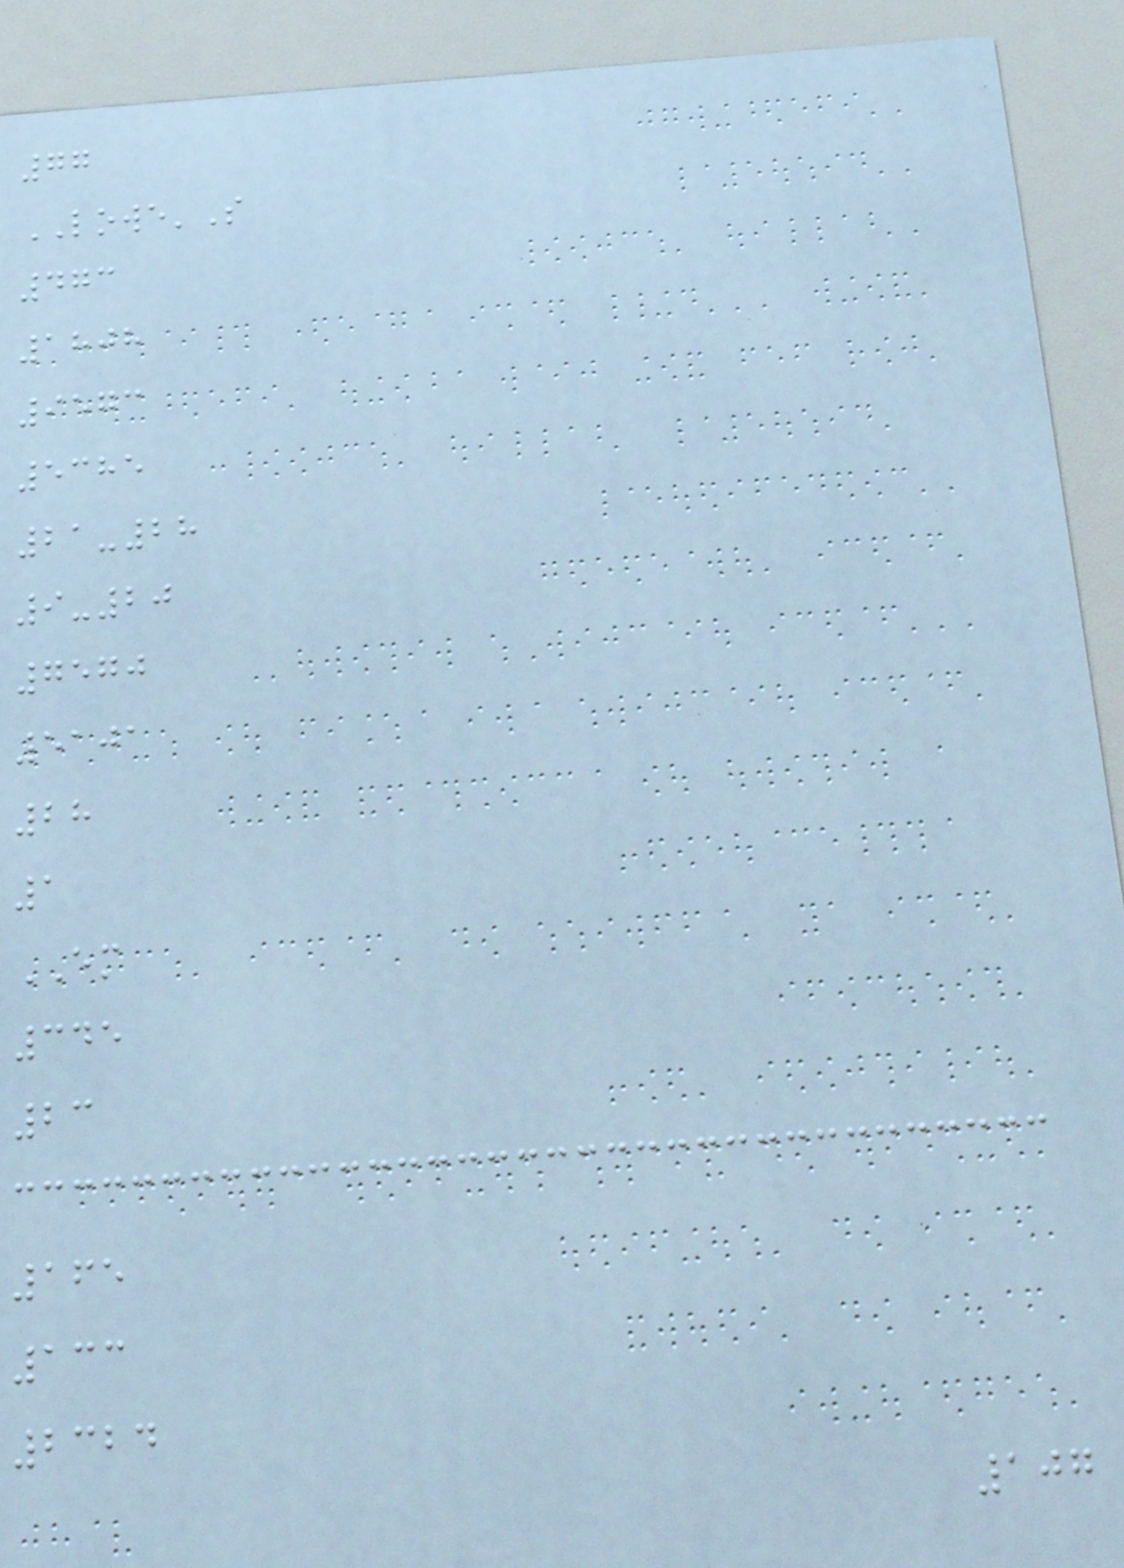77
LOWE'S
473
1808
9573
5385
21-28
9-20
7570
5101
28
1
EM
345
23
165
133
2324
107
